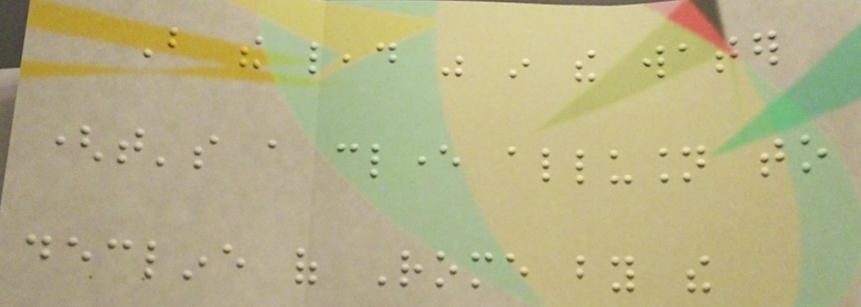But the lead was in the water
(that's a clever allusion to
decline of Rome by the
